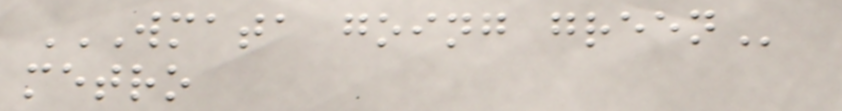WMATA GOING GREEN
metro
